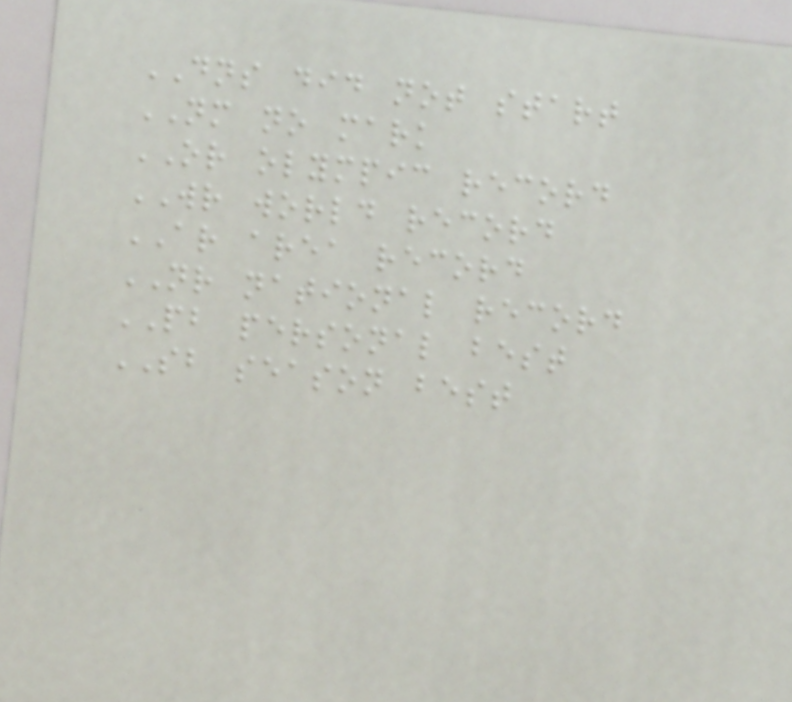DNS did not start
NM no mark
OR olympic record
WR world record
AR area record
NR national record
PB personal best
SB season best
